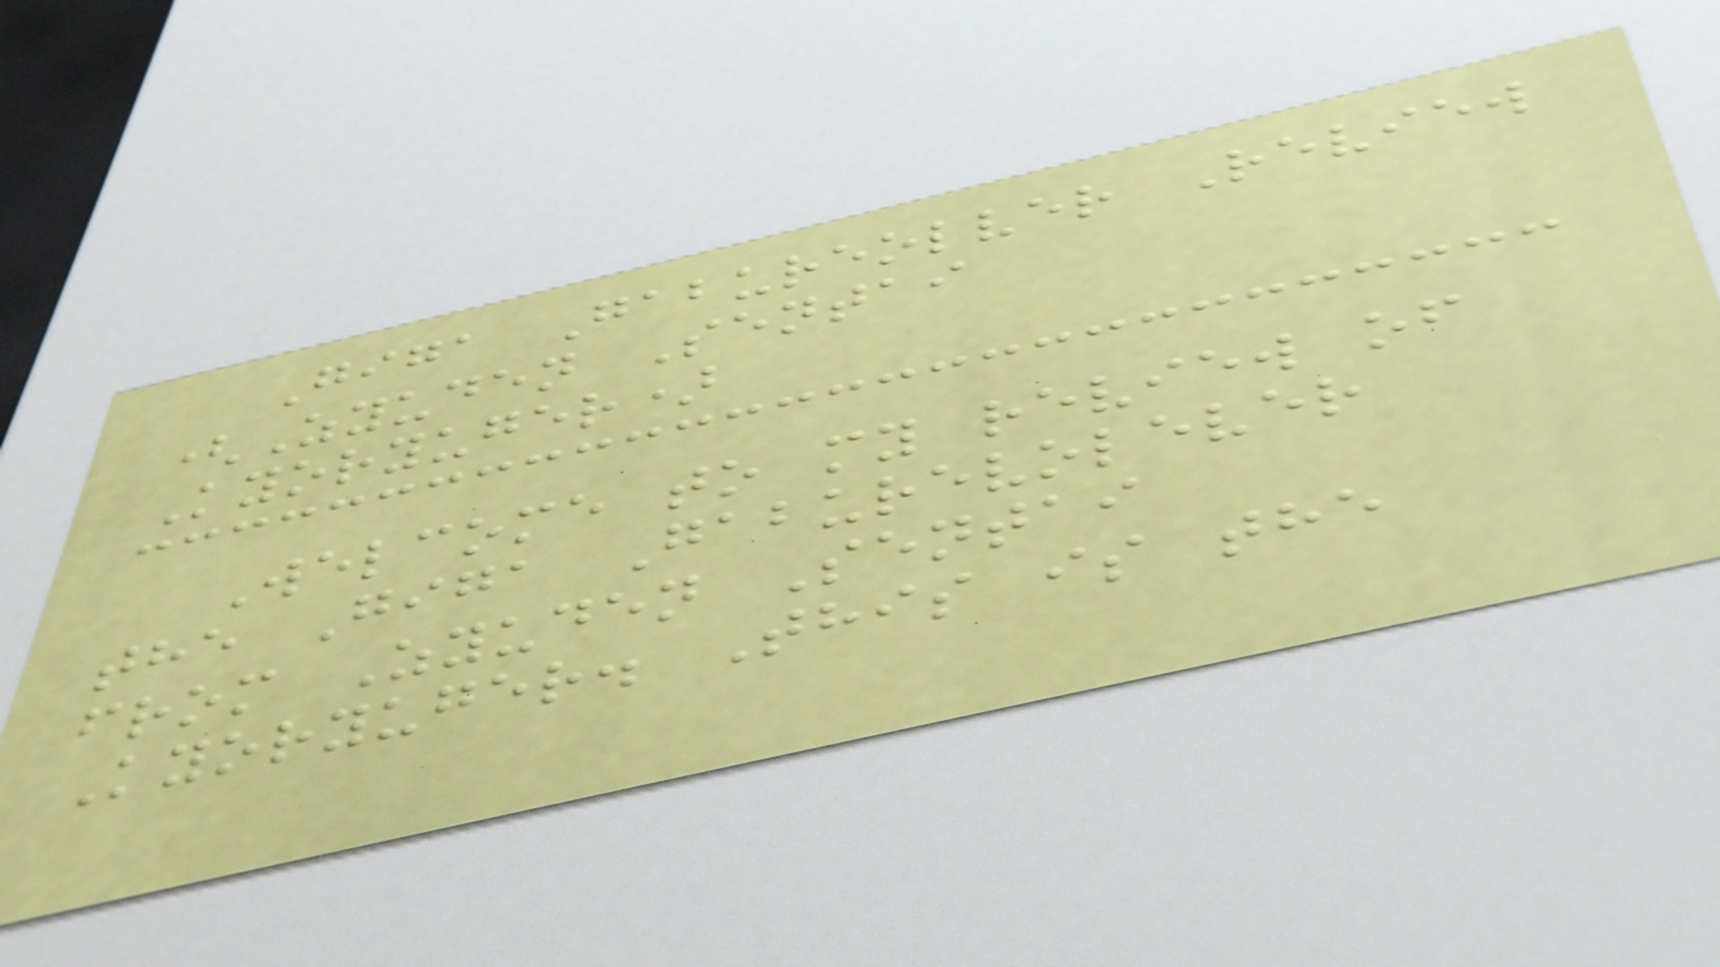Giga Gabureolver Review
(Zyuden Sentai
Kyoryuger)
Welcome to my review of
the Giga Gaburevolever
from Zyuden Sentai
Kyoryuger. This is the
